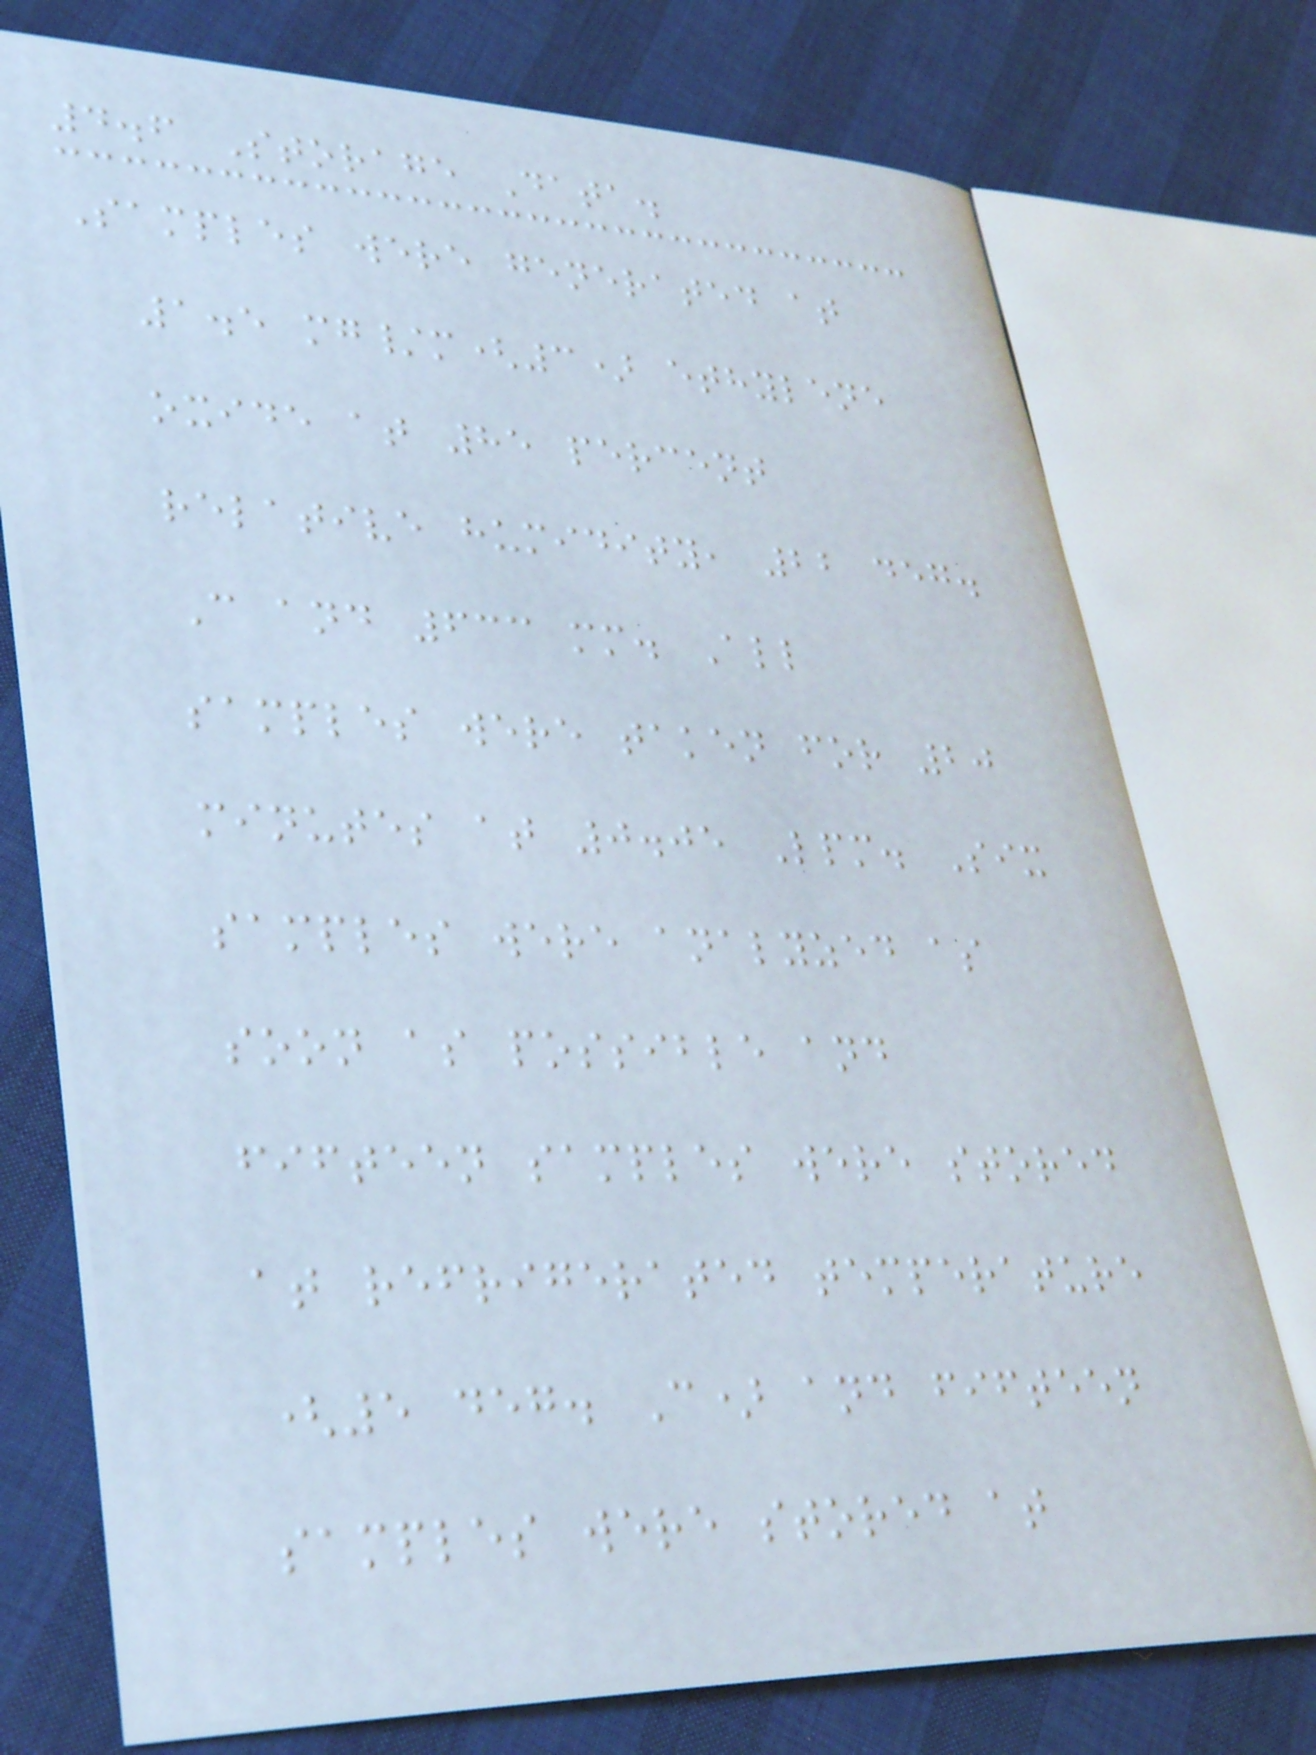4.6 Storage Data.
Samples were generated at
1.5 mg/m(3) ethylene
oxide at 85 percent
relative humidity, 22 deg.
C and 633 mm. All
samples were taken for 20
minutes at 0.05 Lpm. Six
samples were analyzed as
soon as possible and
fifteen samples were stored
at refrigerated temperature
(5 deg. C) and fifteen
samples were stored at
